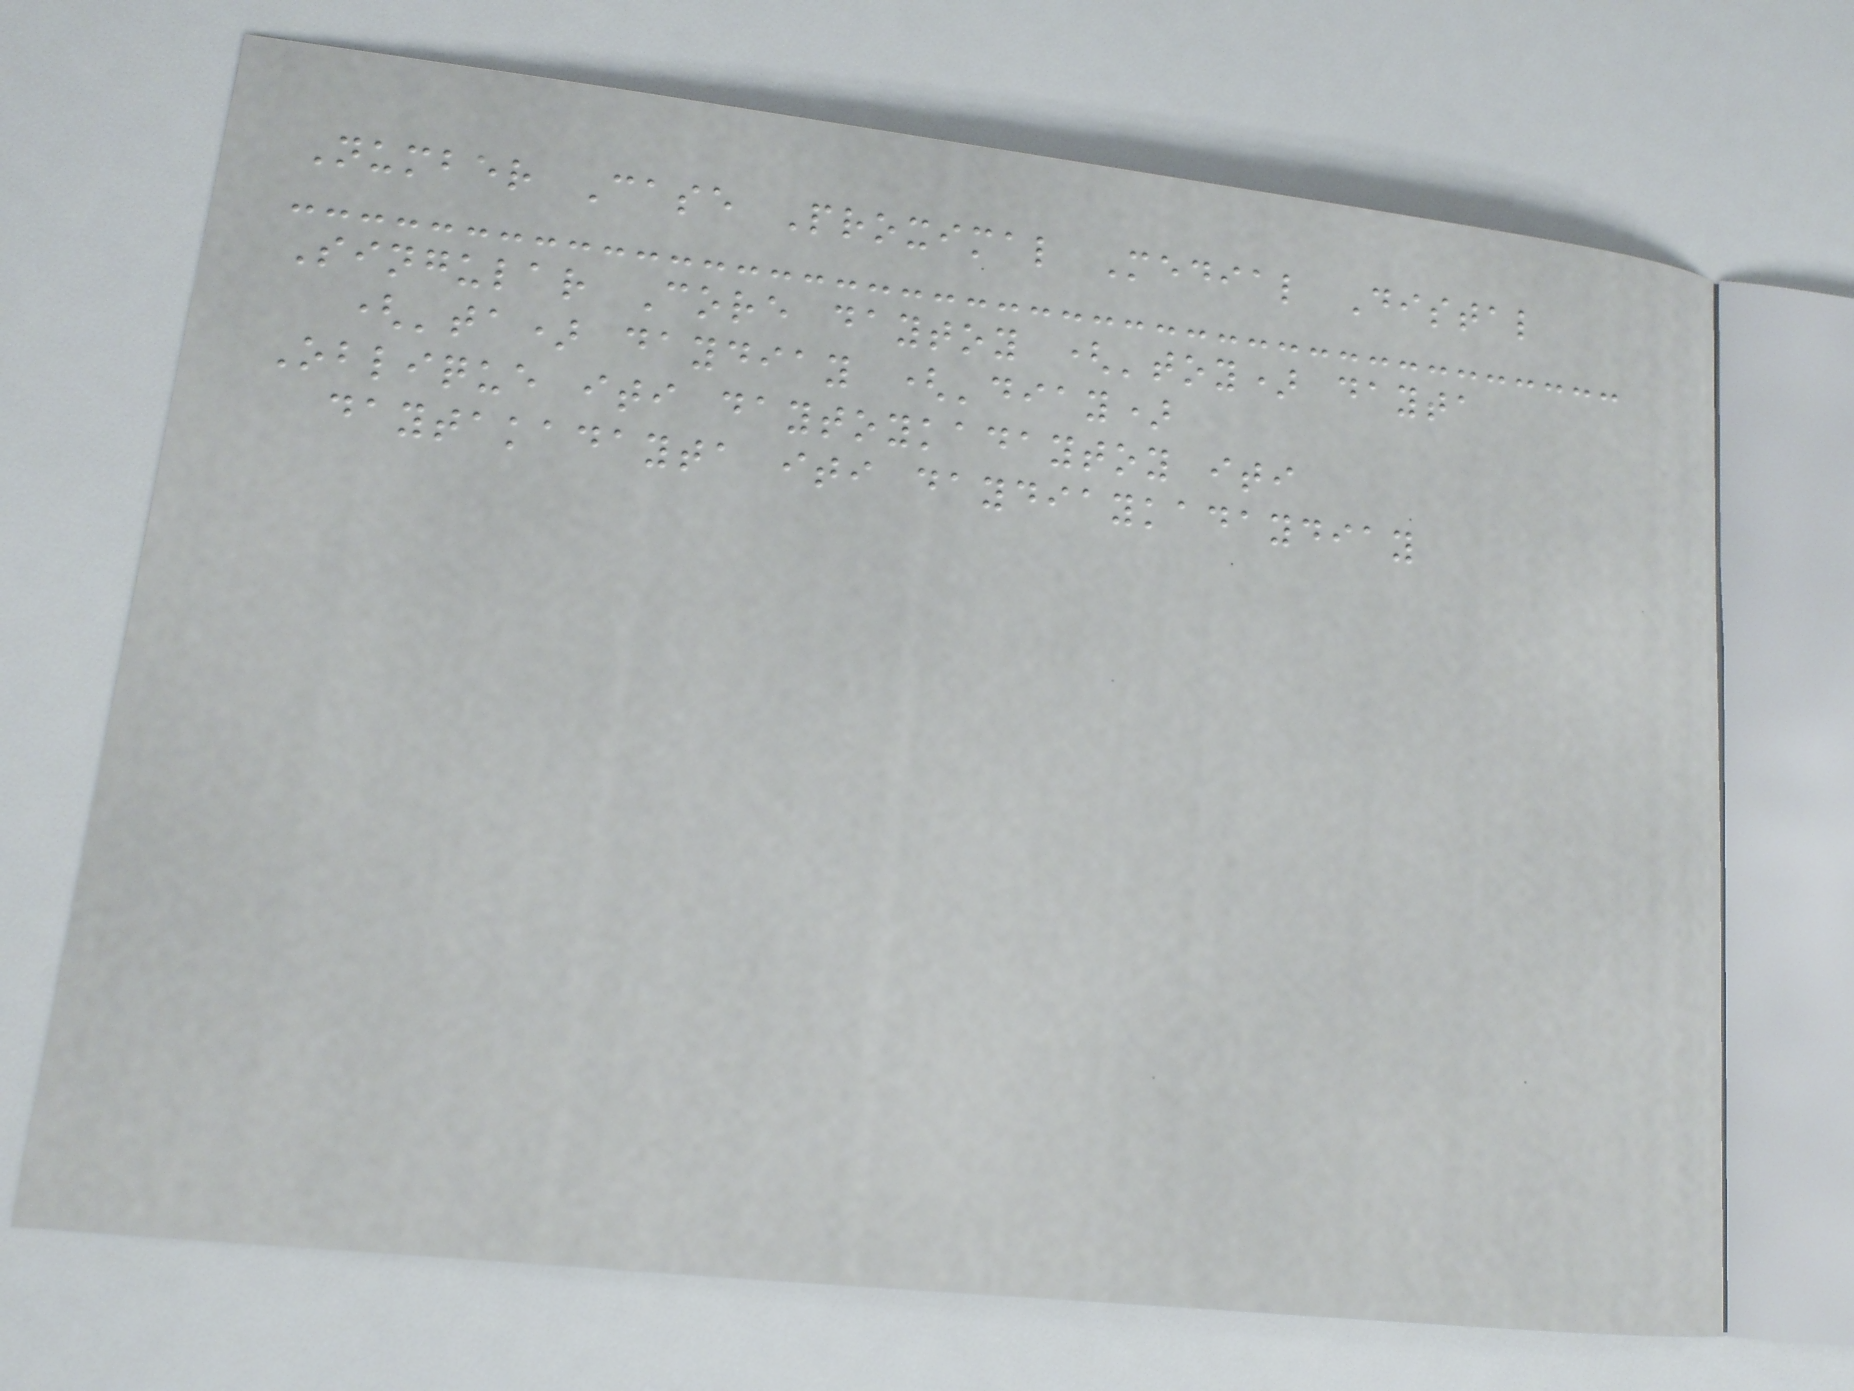Number Case Proximal Medial Distal
Singular Core daytoy ('toy) dayta
('ta) daydiay ('diay)
Oblique iti daytoykadaytoy iti
daytakadayta iti daydiaykadaydiay
